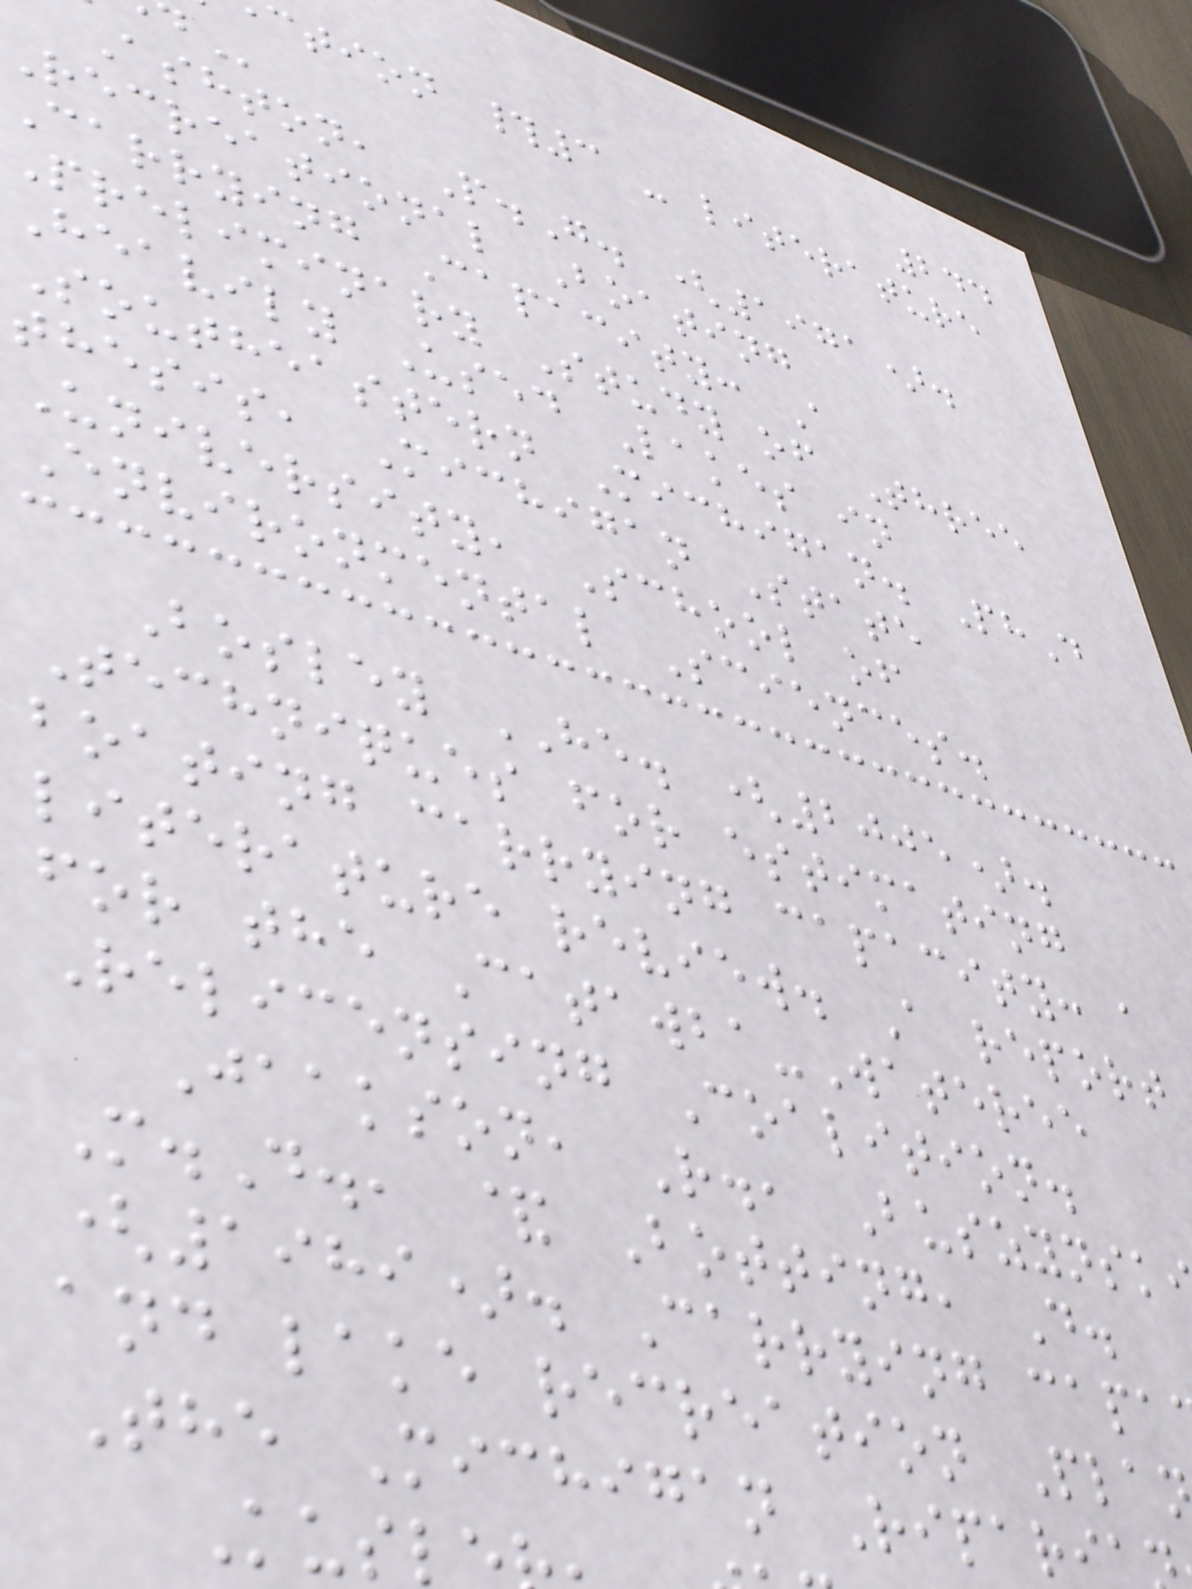244
ction #3 - literature
Ashton, P.G. (1971).
recreational Boating
Carrying Capacity: A
Preliminary Study of Three
Heavily Used Lakes in
Southeastern Michigan. PhD
thesis, Michigan State
University, School of
Environmental Sciences.
Bosley HE. (2005).
Techniques for estimating
boating carrying capacity: a
literature review. A report
for the Catawba-Wateree
Relicensing Coalition.
Jaakson, R., Buszynsk
M.D., & Botting, D.
(1989). Carrying capa
and lake recreation Pla
The Michigan Ripari
